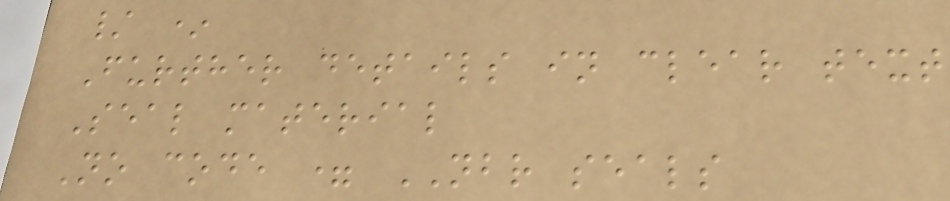/ *
Further details in clear text
Seal material
No code = NBR seals
